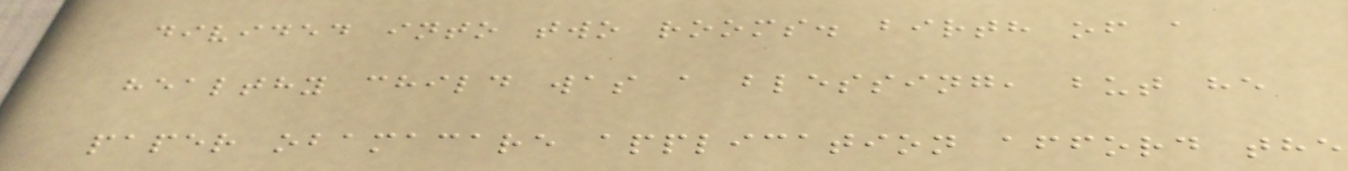divided into two rooms. birth of a
healthy child was a blessing, but he
paper obamacare application afford the
